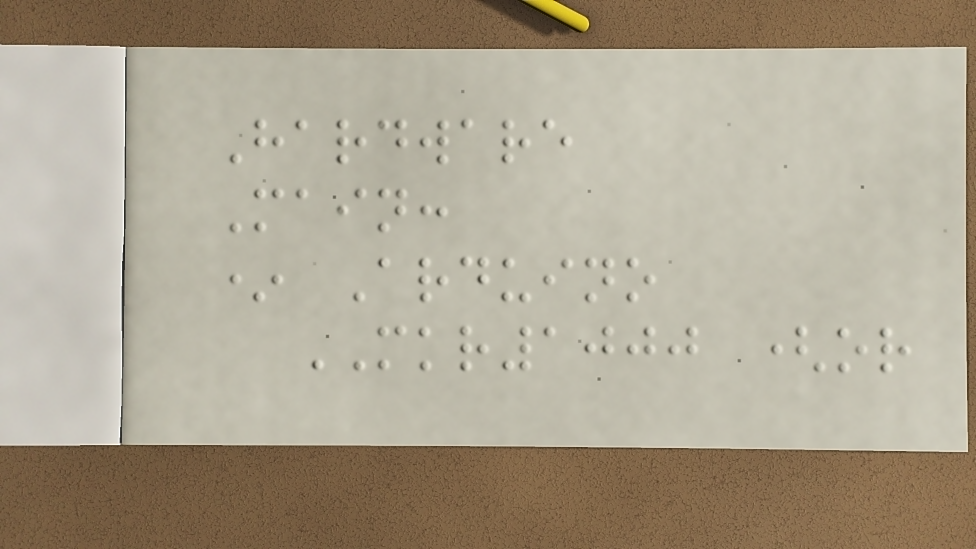Hardware
Main:
* Arduino
MKR1000 (or
